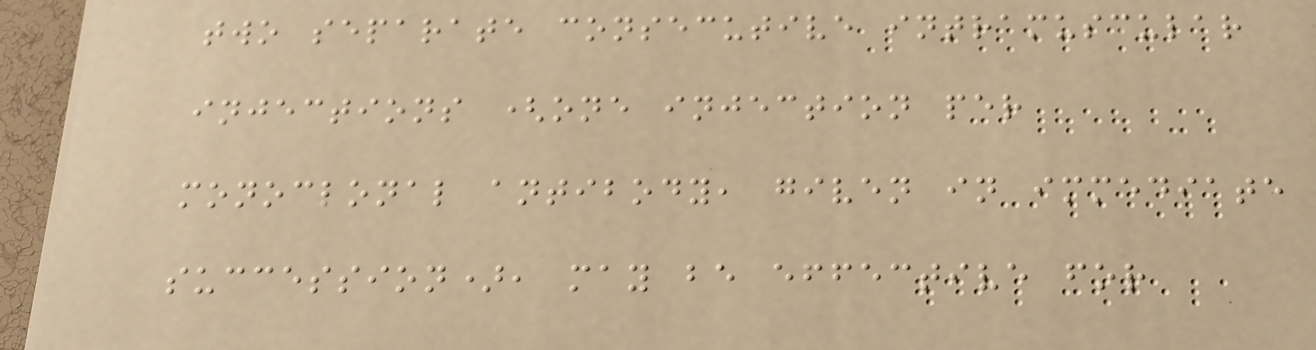two separate consecutive intramuscular
injections (one injection per
monoclonal antibody, given in immediate
succession), may be effective for
